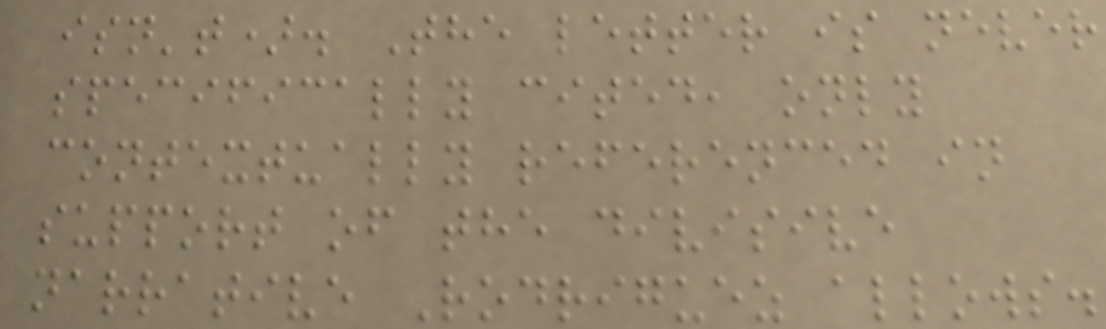isn't). The letter is never
specifically cited, only
contextually referenced in
support of the divisive
narrative Rodriguez allows.
